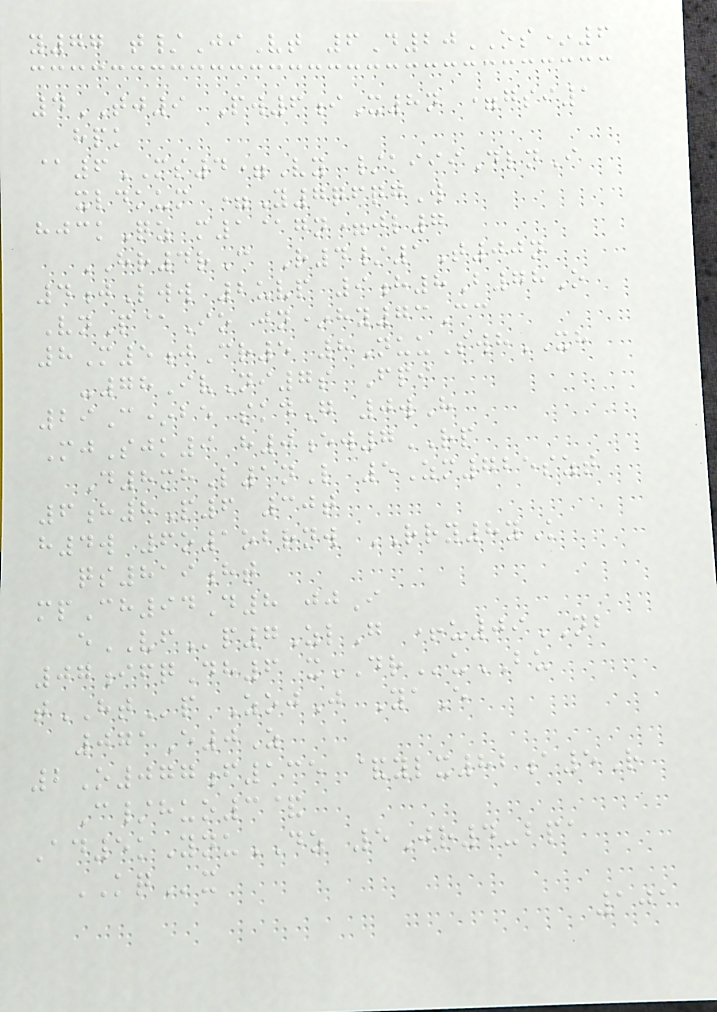y77 t/JiVt 6D20OS*6
4TJ9 Pw6iX8n =gsi1
hpk
@6MS4=Vy /kiiiDlnI
xldkum =Y7qfqgW
hjckQz m1@gn=jl7
HR4rC R4/1T00n
4jLww 2uvp 9h8B78O
VnP@Io jn*hy73Cc
8M5jCr5 8NuuSwhXH
-78IvNi7s Fpi
29C*be skdG 0wH
MjSjk9 h0ew7RP
D8mhL1nL 5Zm725szt
6h8P6 30t
h4w 6o1obrnw RRY8yK
qs819ht
mpCh94D8 jjI
eVFp7ZlG +u09NB
07ifqDh6 xDRuBU
tHTp ZojJ YaE
071E0Z
2O077f135 &ylx82a5R
C/huo3&
Ad5kYnuDZ 5Jr4-bpa
KQx
101
